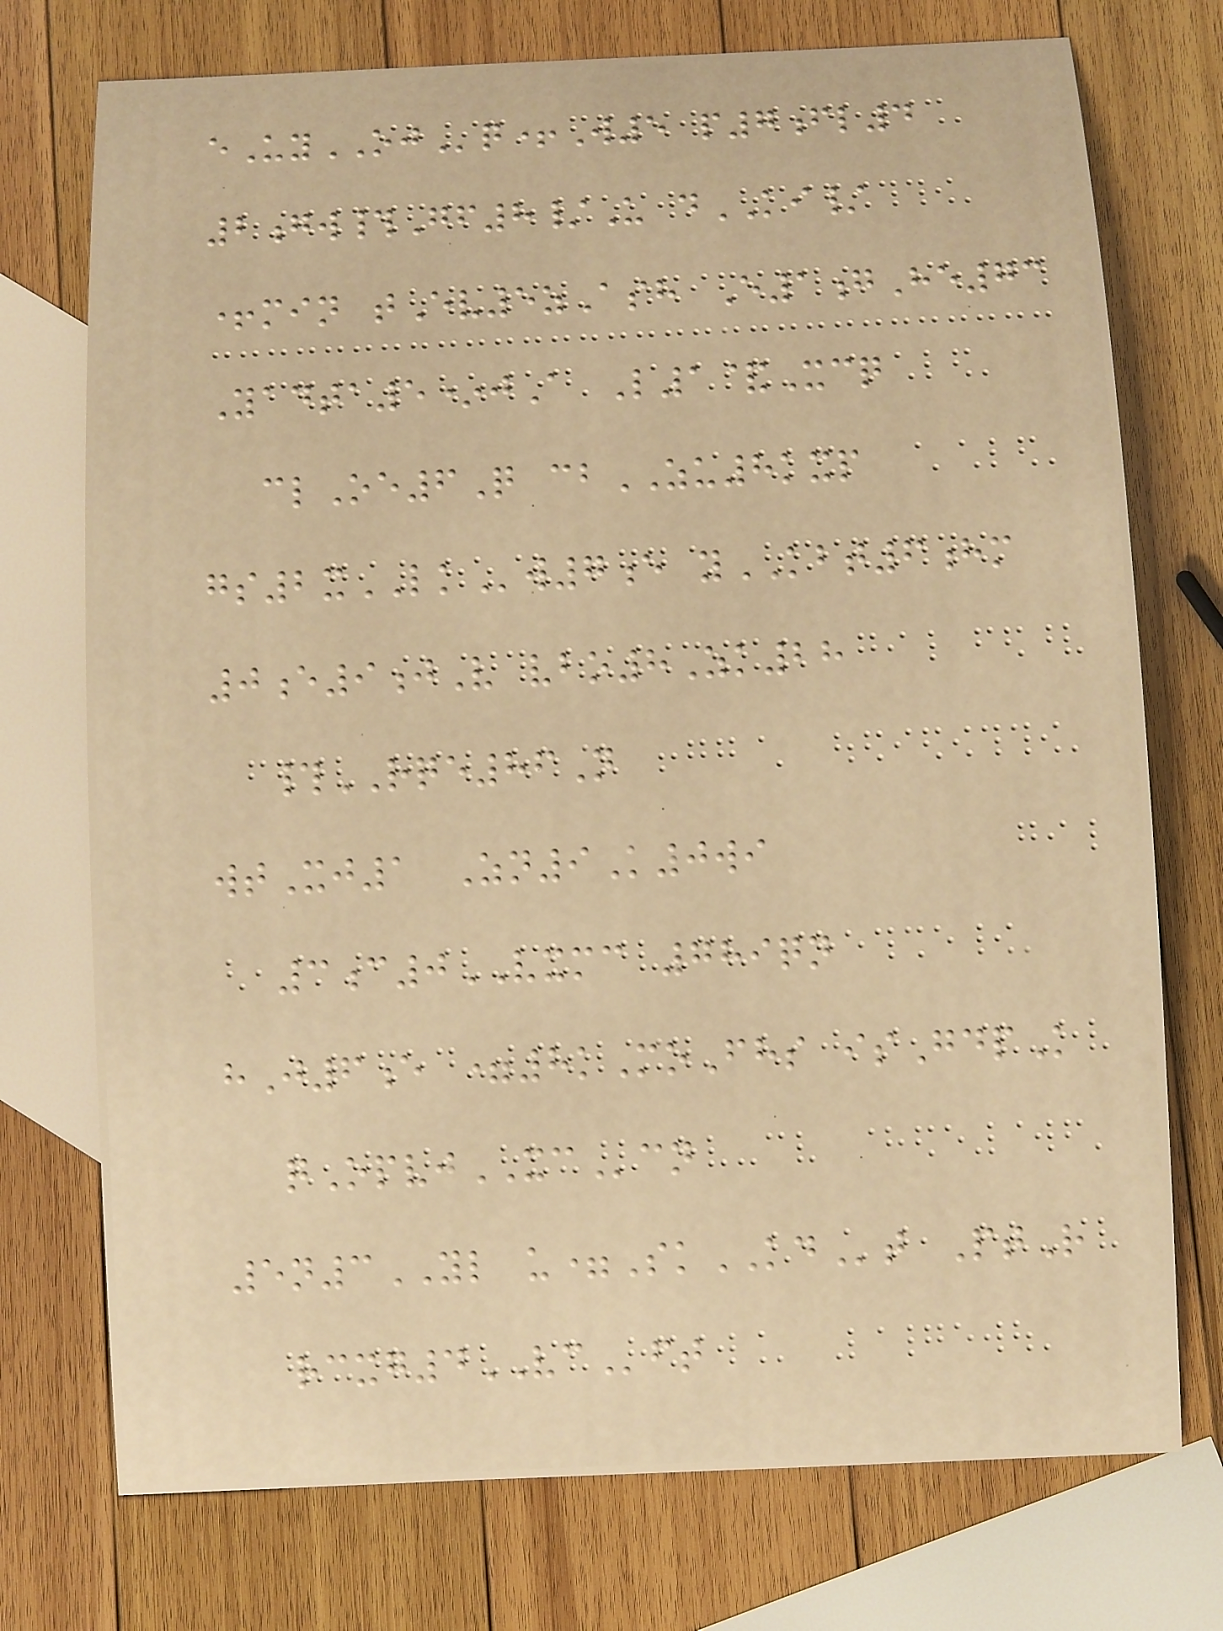eUyOJq+W5 p7fl4
2gw#Gf8/U dKI/
+min tEv5zAsh E1gHe73
Yadta5*jA L1&Xcq
clOe6Q cbZU8kxp
gs2xLKw7e yKBT6hm
0e9jV vbo8Zk28
#RQE86N
wtXj1 Zn9K0wi
3c0VXMC 789qn
hJ6e =8kMoFhs isGdpK
qOpvjXCcn
5n3YL u=SkKDt PtR
rcxg4VCft
